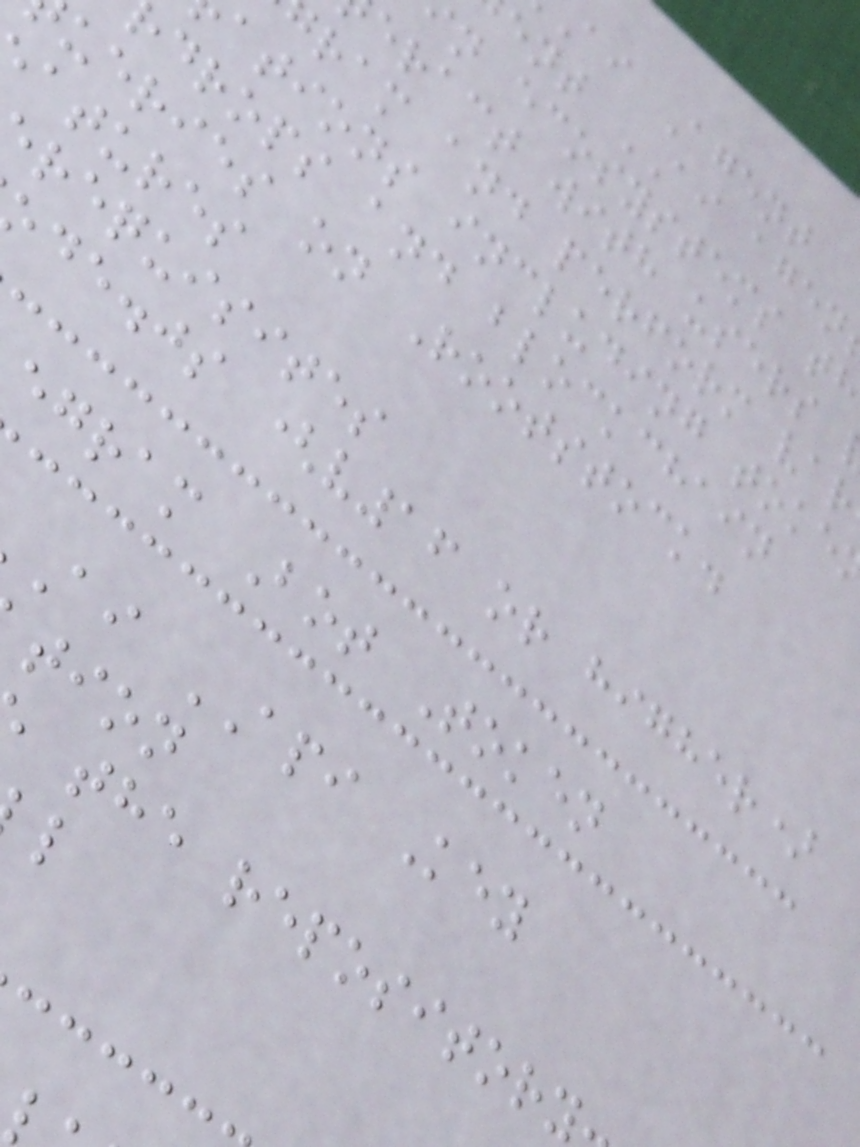ai Agent
ent AI agen
n ecosystems th
eract with users
ram and perform var
ations including toke
drops and blockchain
ueries on Rootstock.
atures
requisites
de.js (v16 or higher)
egram Bot Token
ai API Key
tion
the repository
